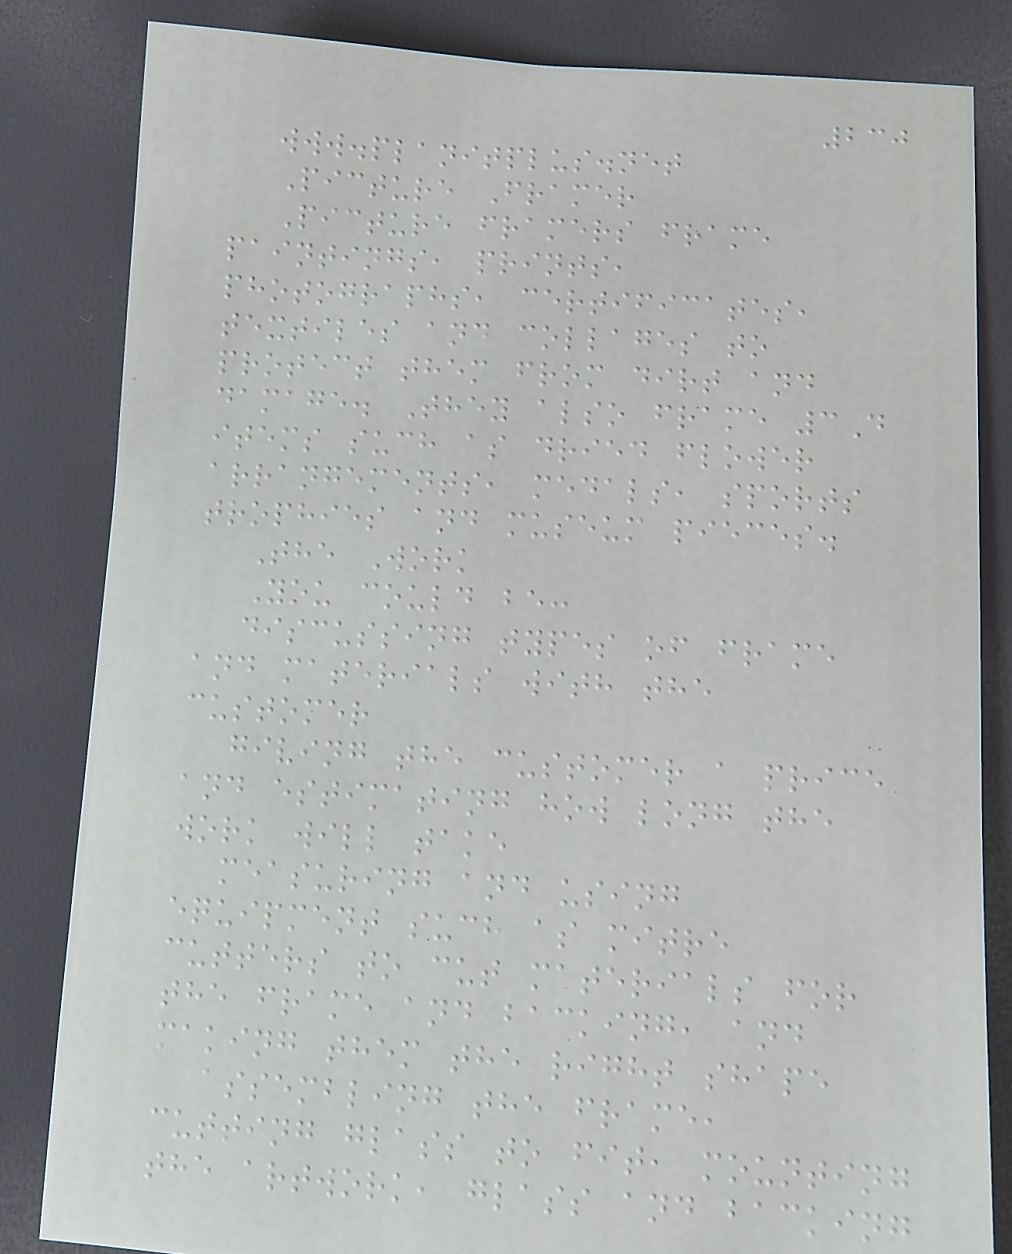230
www.planitplus.net
Picture Framer
Picture framers frame
paintings, prints,
photographs, certificates,
textiles and collages to
protect them from dirt and
damage. They also frame 3D
items such as dried flower
arrangements, medals, sports
trophies and museum pieces.
The Work
You could be:
discussing types of frame
and materials with the
customer
giving the customer a price
and estimating how long the
work will take
measuring and using
equipment such as mitre
cutters to cut materials for
the frame and backing, and
making them the right shape
assembling the frame,
cutting glass to fit, mounting
the artwork, glass and backing
